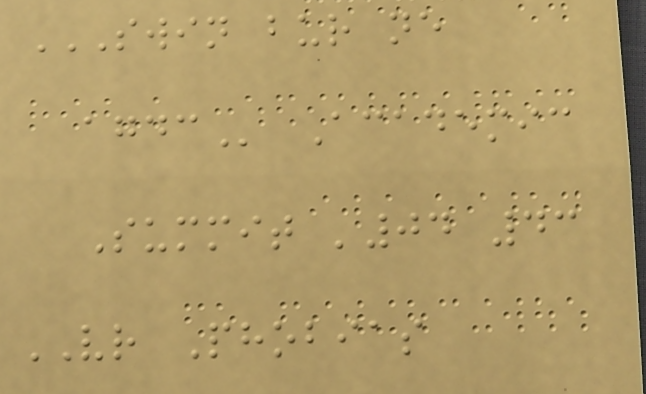SWIN BUR NE
AGDC Academic
Summit '04 43
VR Phobias
